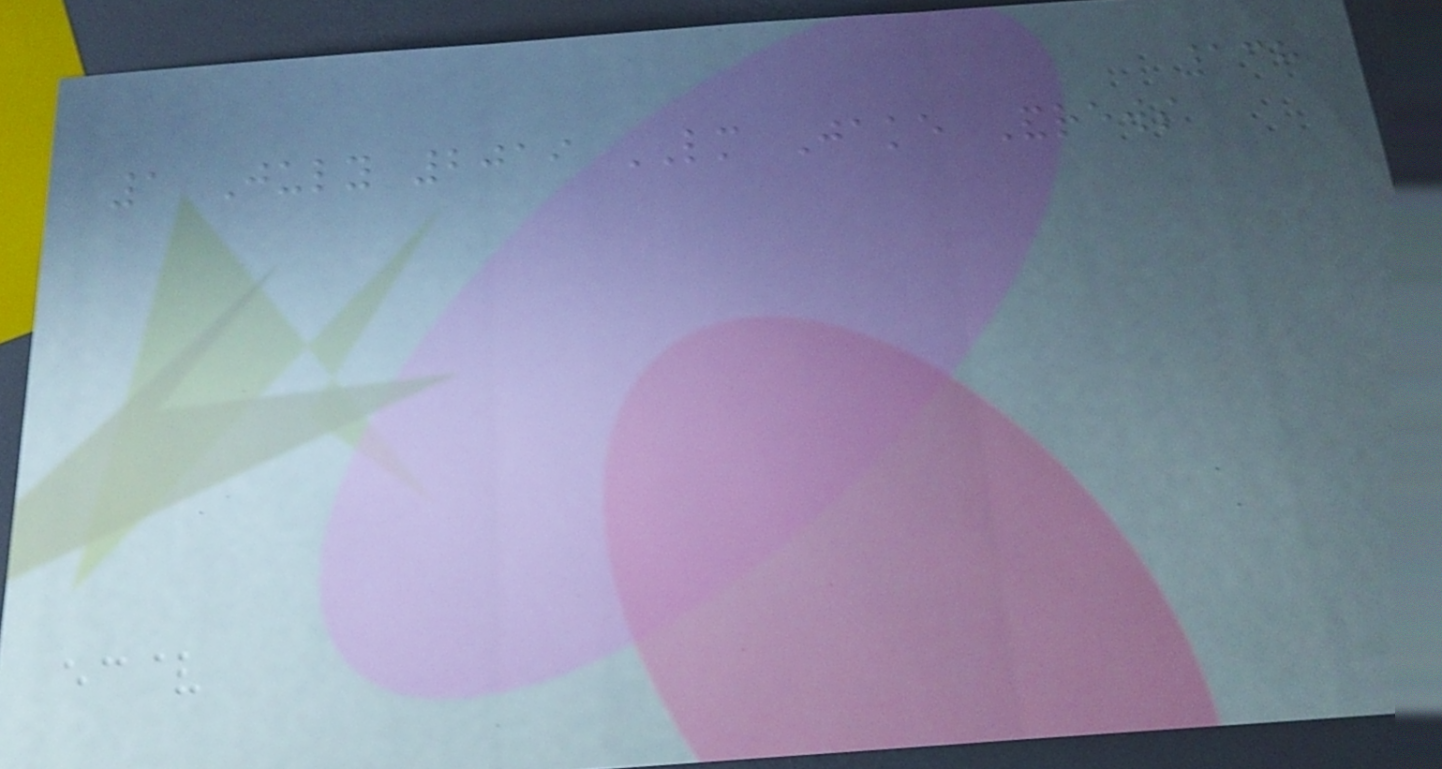138
1 July 2019 LM Jake Andrews
